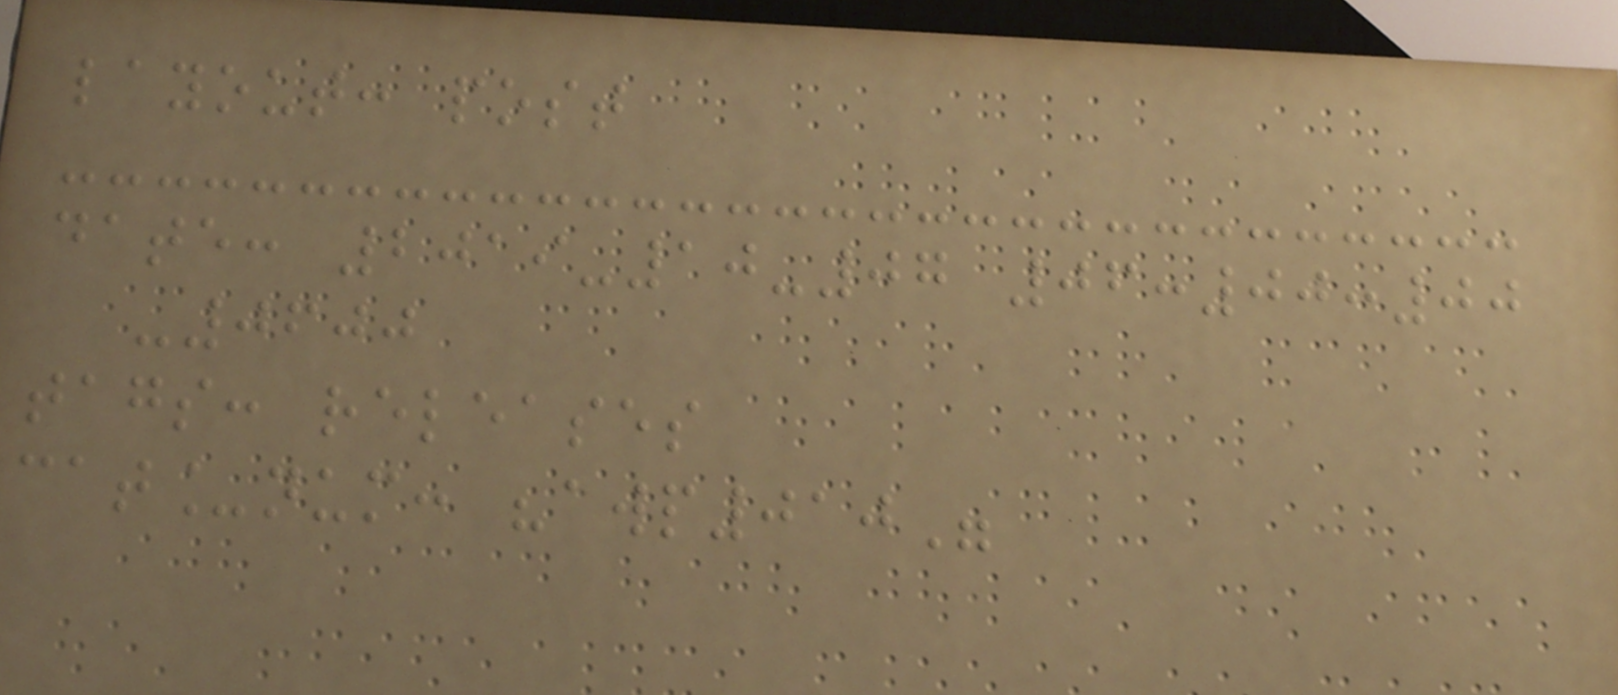layout: post
date: 2019-10-07 06:00:00
-0600
tags: releases
cat_num: "awp010"
